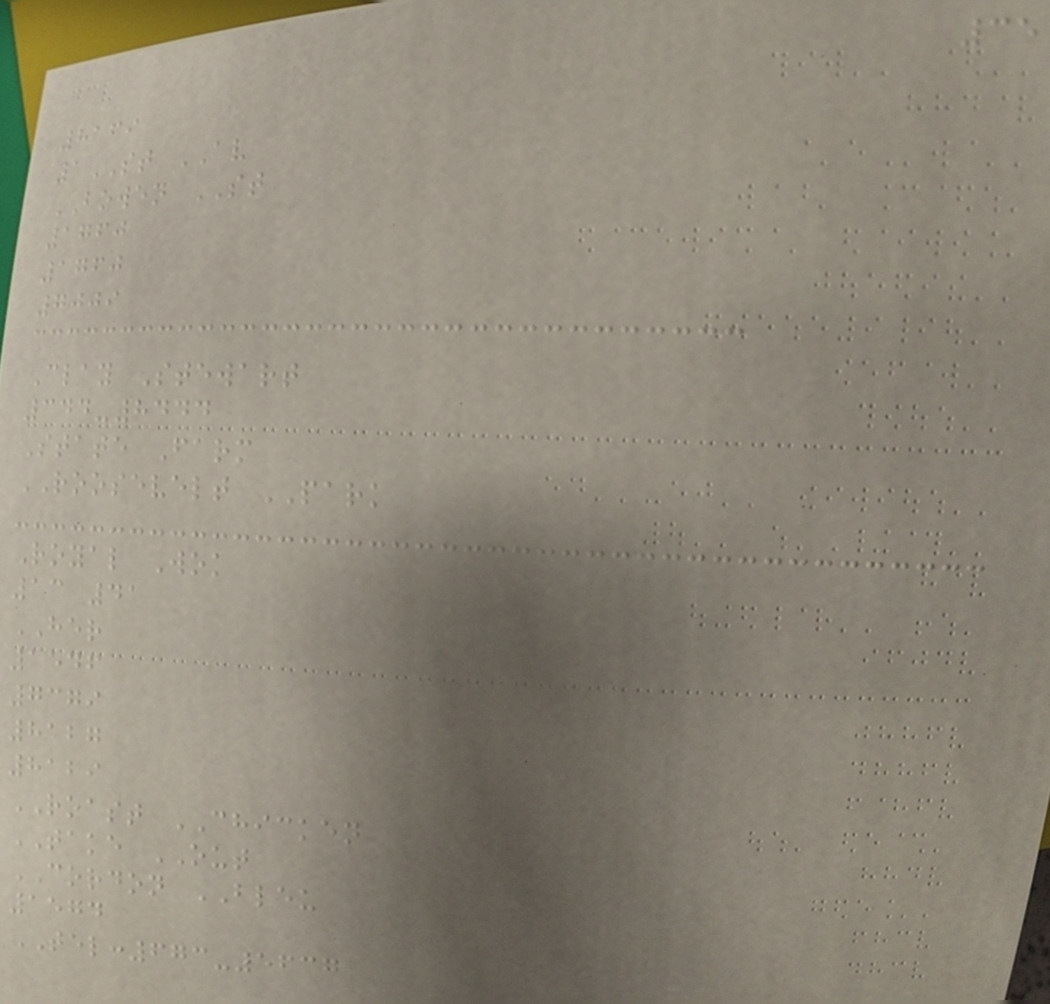35
8169
1ST AV
BOWEN ST
1760
1760
7009
Clay Stewart
344-8444
State Farm
ROOSEVELT PARK
Royal Wok
13 41
HER
1546
7379
8127
8129
ROAST CHICKEN
TAKE OUT
CORDON BLEU
1574
TEL:673-5637
